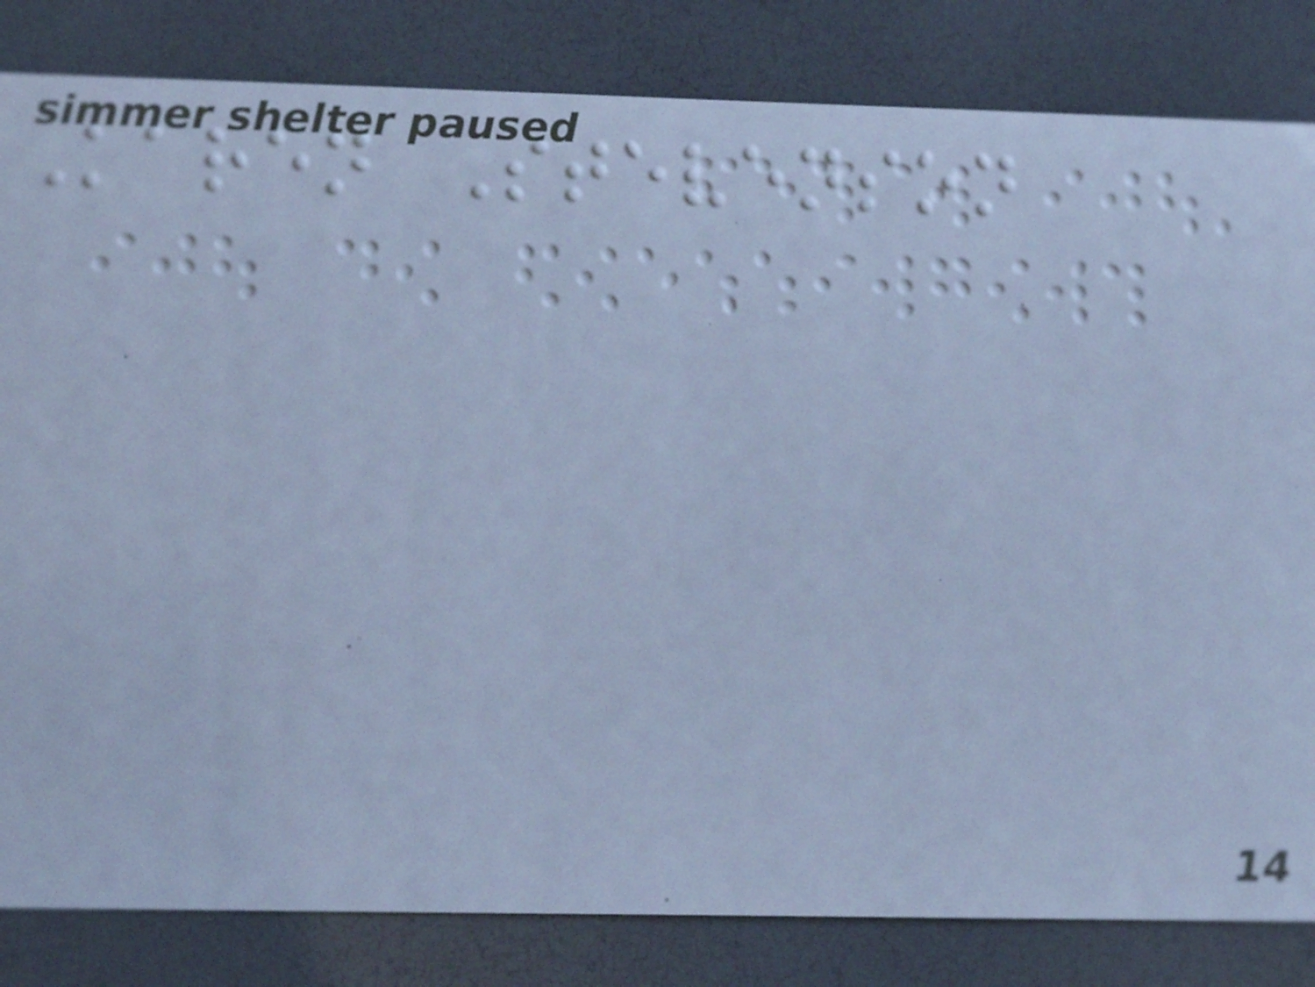Karen Stevenson
